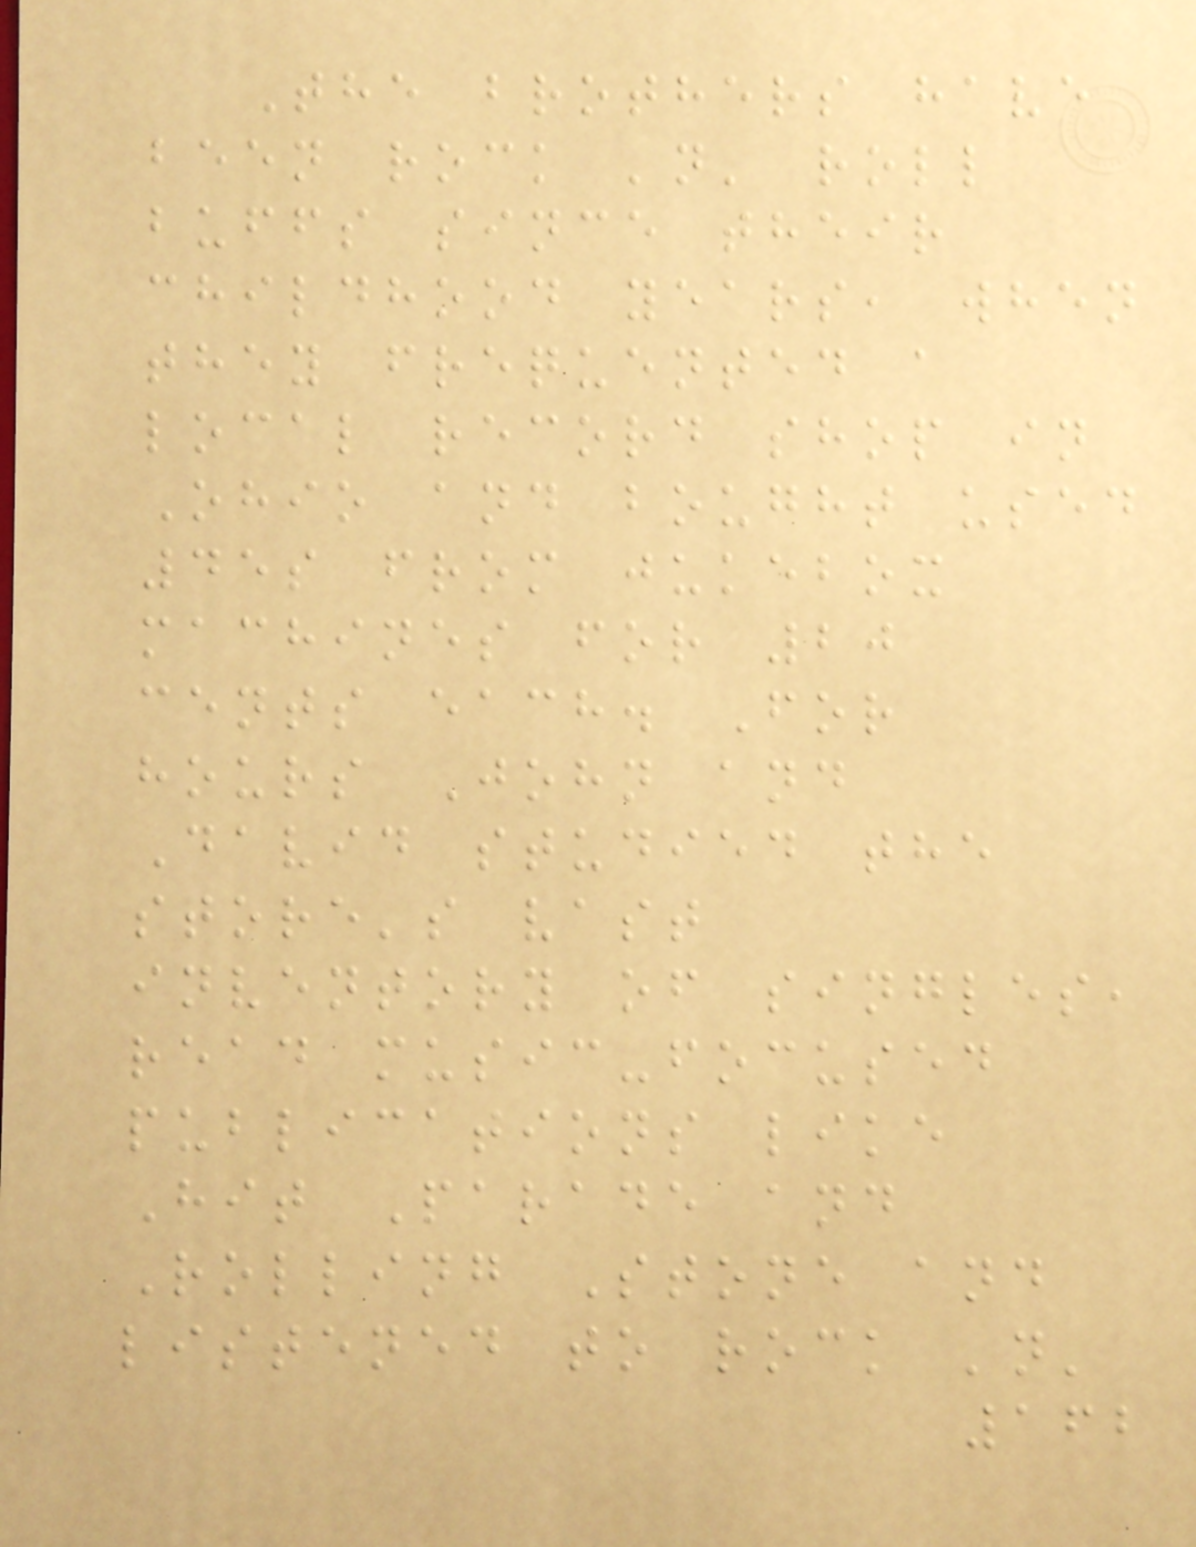The brothers have
been rock 'n' roll
buffs since their
childhood years, when
they frequented a
local record shop in
Ohio and bought used
45s from jukebox
machines for 20
cents each. For
hours John and
David studied the
store's vast
inventory of singles,
read music-focused
publications like
Hit Parade and
Rolling Stone and
listened to rock 'n'
162
